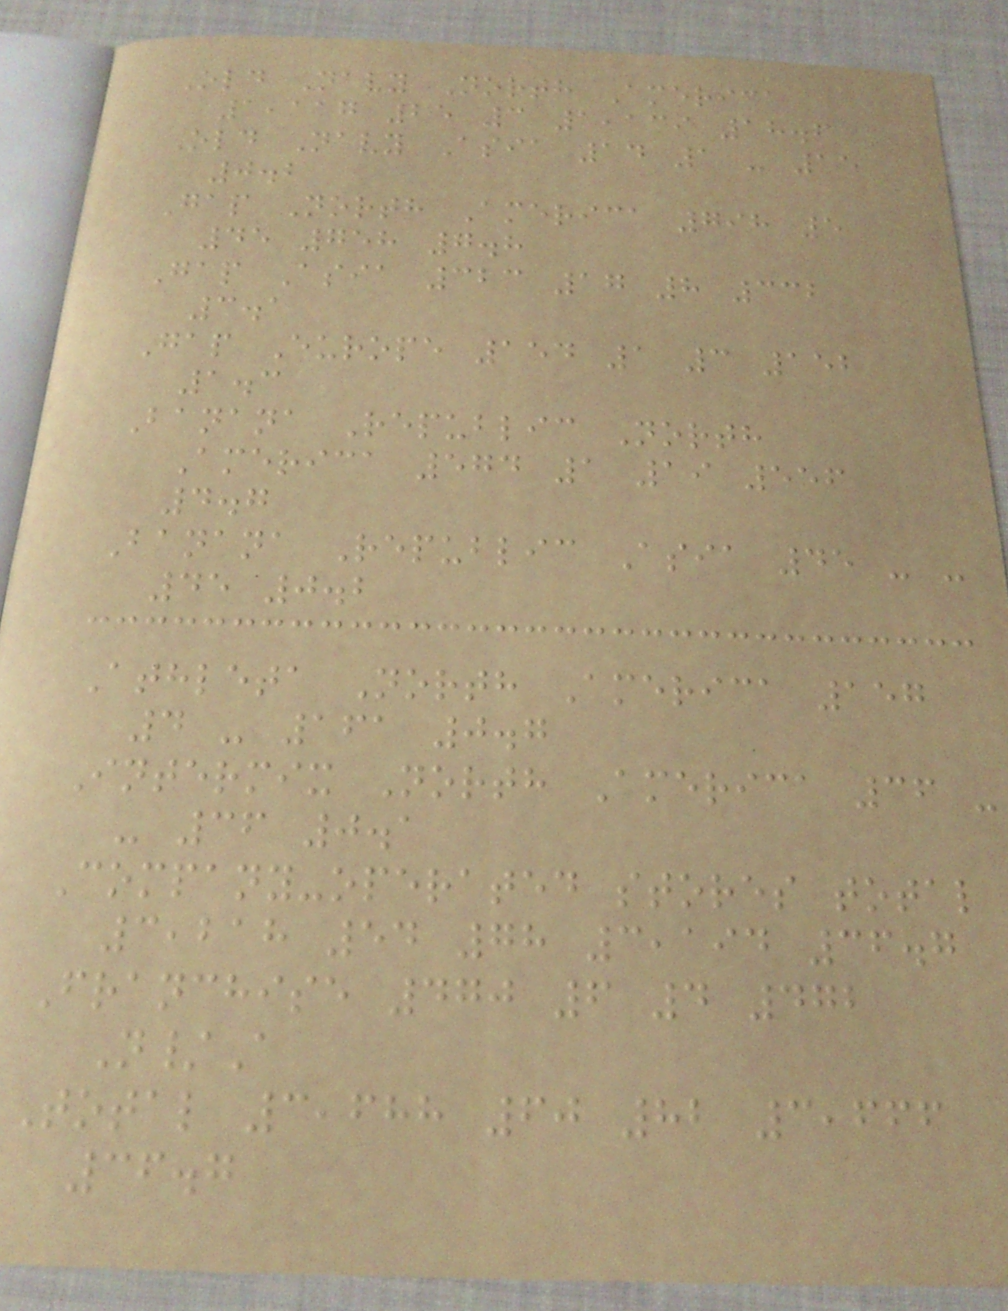Old Navy North America
1,117 25 3 1,139 18.6
Old Navy Asia 14 1 - 15
0.2
Gap North America 798 5
45 758 7.8
Gap Asia 323 17 8 332
3.1
Gap Europe 154 1 3 152
1.3
Banana Republic North
America 574 1 19 556
4.7
Banana Republic Asia 45 - -
45 0.2
Athleta North America 157
4 - 161 0.7
Intermix North America 36 -
- 36 0.1
Company-operated stores total
3,218 54 78 3,194 36.7
Franchise 470 6 4 472
N/A
Total 3,688 60 82 3,666
36.7
